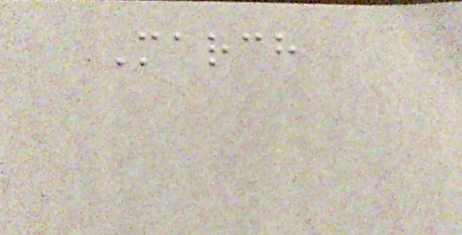March
